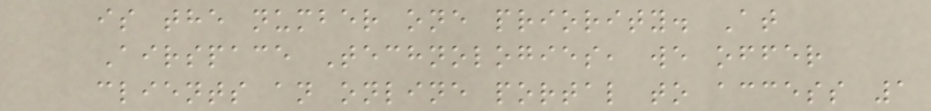is the number one priority. At
Airspace Technologies, we offer
clients an online portal to access 1
